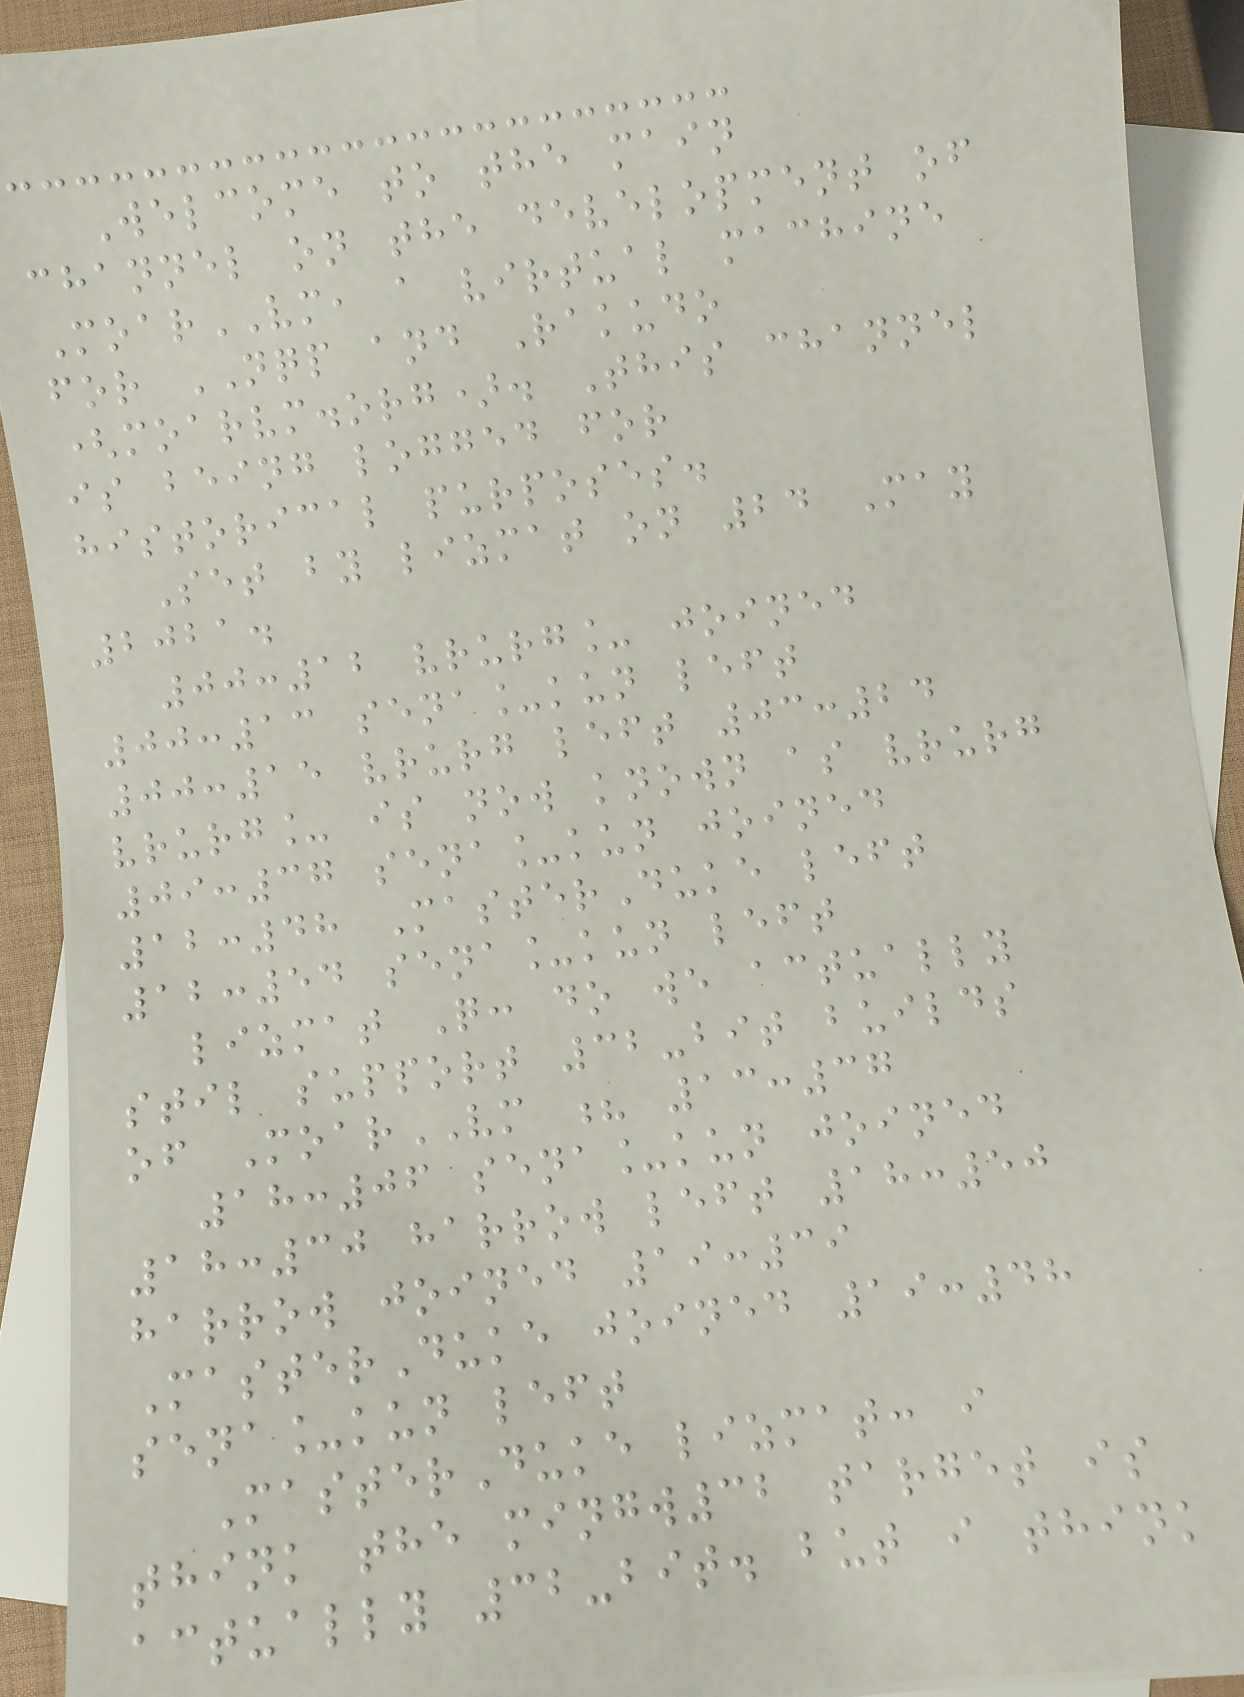Welcome to the main
channel on the development of
MoarVM, a virtual machine
for NQP and Rakudo
(moarvm.org). This channel
is being logged for
historical purposes.
Set by lizmat on 24 May
2021.
00:12 vrurg_ joined
00:13 sena_kun left
00:15 vrurg left 03:24
vrurg_ is now known as vrurg
09:37 sena_kun joined
12:48 MasterDuke left
12:54 sena_kun left
lizmat Q: do we actually
stil support 32-bit builds
of MoarVM ? 13:37
18:06 sena_kun joined
18:30 harrow left 18:50
harrow joined 19:39
MasterDuke joined 19:48
sena_kun left
MasterDuke lizmat: i
think the mingw32 target is
actually 32-bit. but i think
